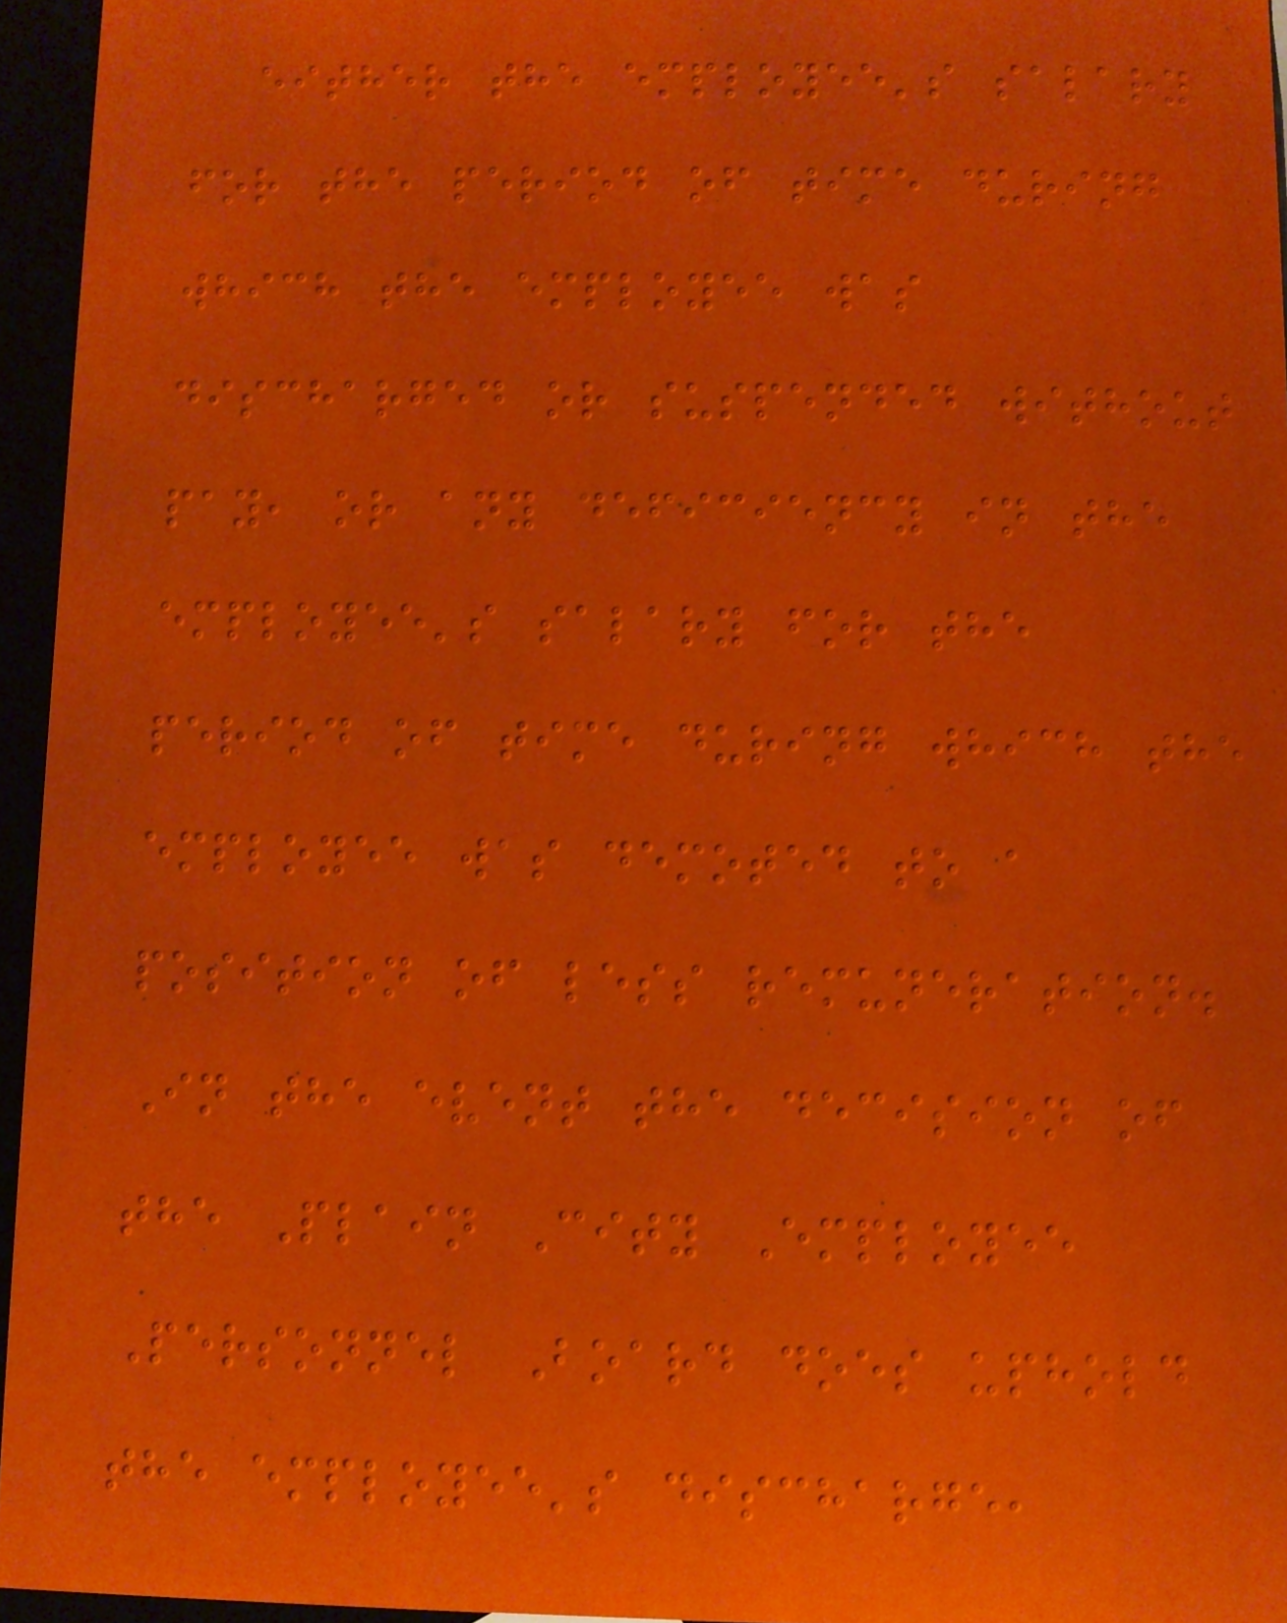either the employee's salary
for the period of time during
which the employee was
discharged or suspended without
pay, or any deficiency in the
employee's salary for the
period of time during which the
employee was demoted to a
position of less remuneration.
In the event the decision of
the Plain City Employee
Personnel Board does uphold
the employee's discharge,
